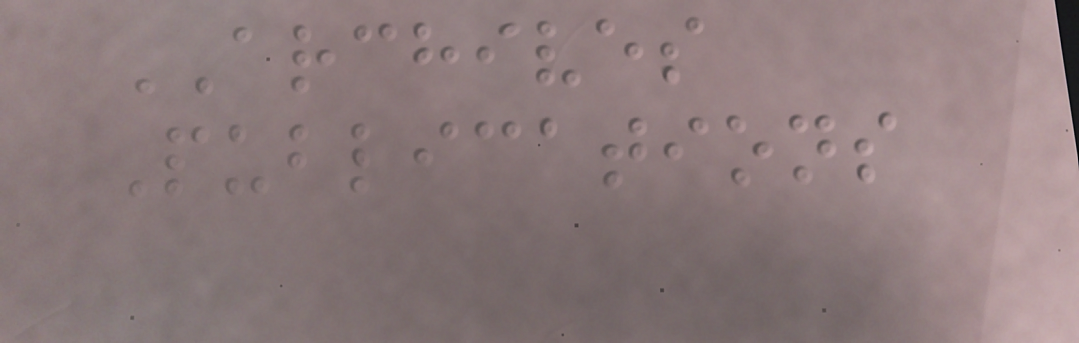ARCHIVES
Publications
